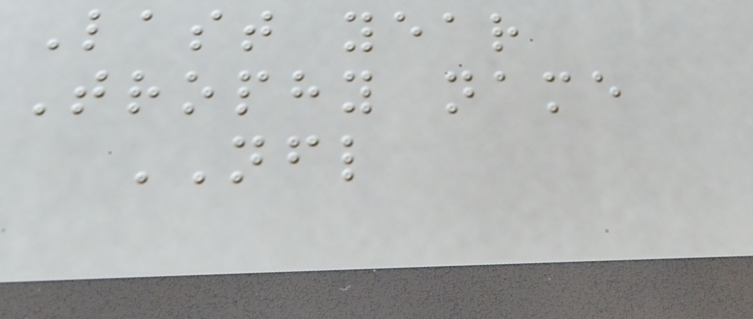Last year
Trophy name
NFL
